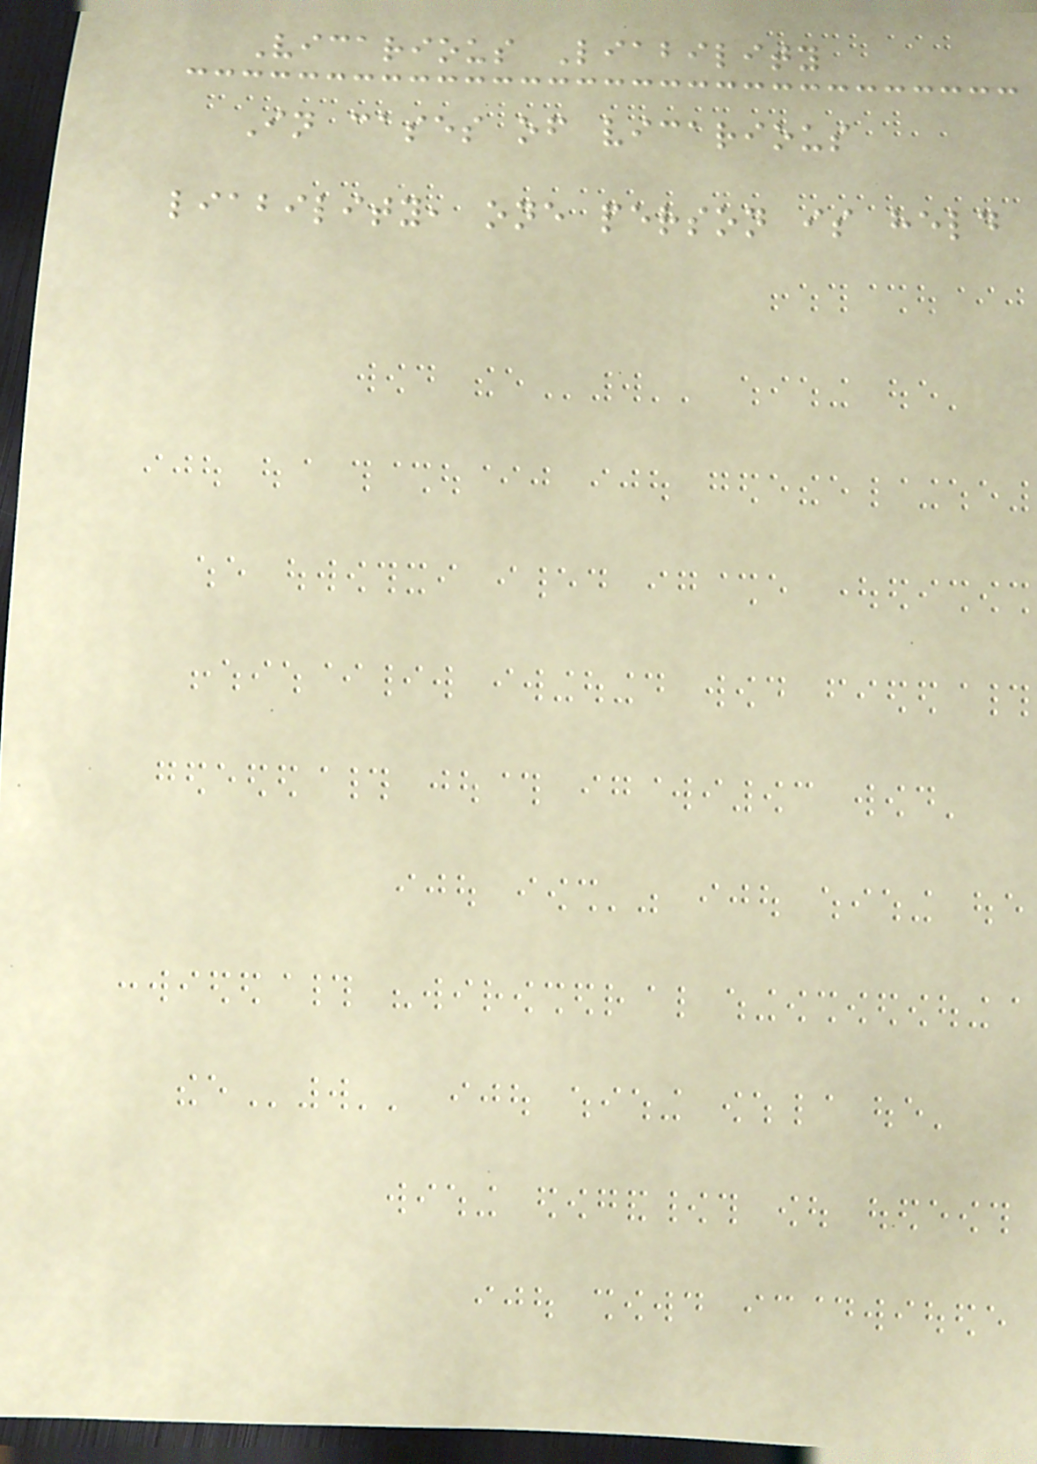Vicarious Liability
In cases of vicarious
liability, one person is held
